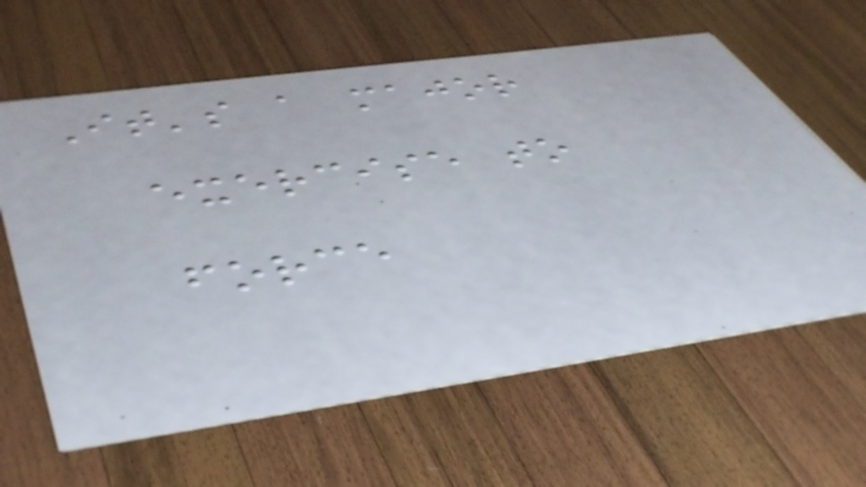It's a major
exercise to
force
